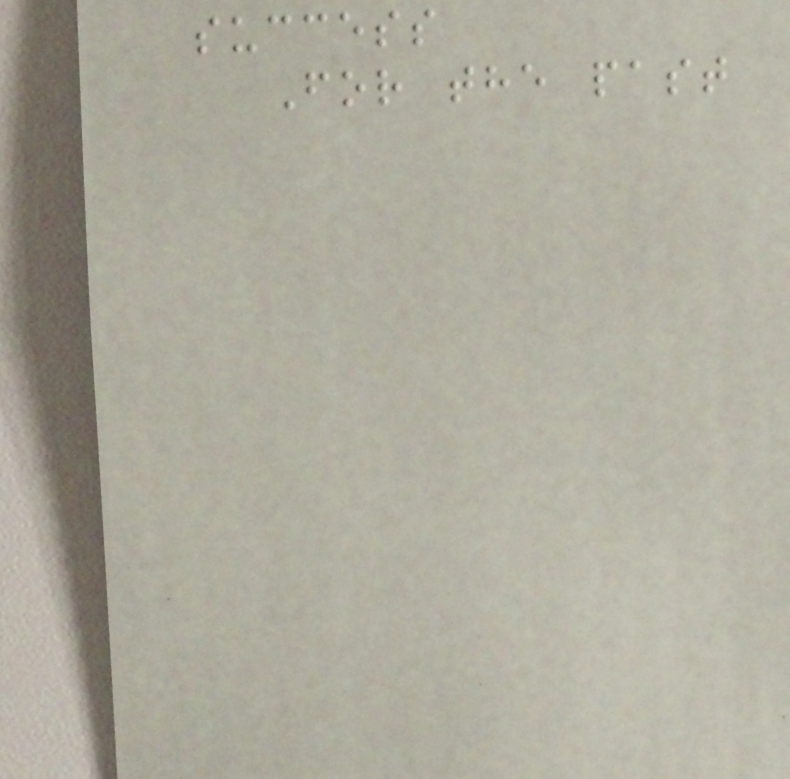success
For the past
